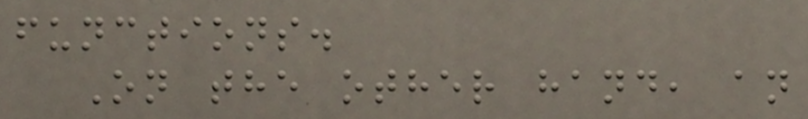functions.
On the other hand, an
